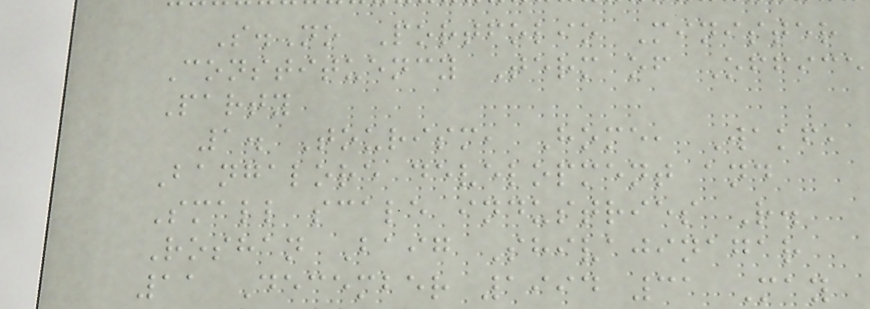S.No Portfolio Minister
Constituency Term of Office
Party
1. Tourism, Home, Wakf,
Bangalore development and
Small scale industries R.
Roshan Baig Shivajinagar
11 December 1994 31 May
